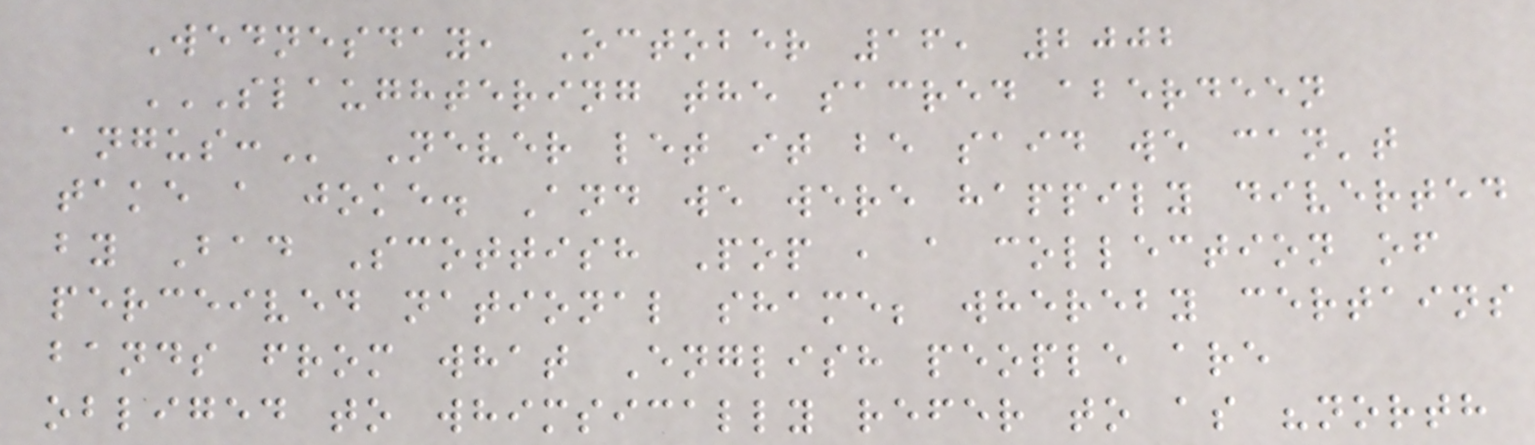Wednesday, October 16, 2002
SLAUGHTERING THE SACRED ABERDEEN
ANGUS: Never let it be said we can't
take a joke. And we were happily diverted
by Bad Scottish Pop , a collection of
perceived national shame; whereby certains
bands from what English people are
obliged to whimsically refer to as "north
